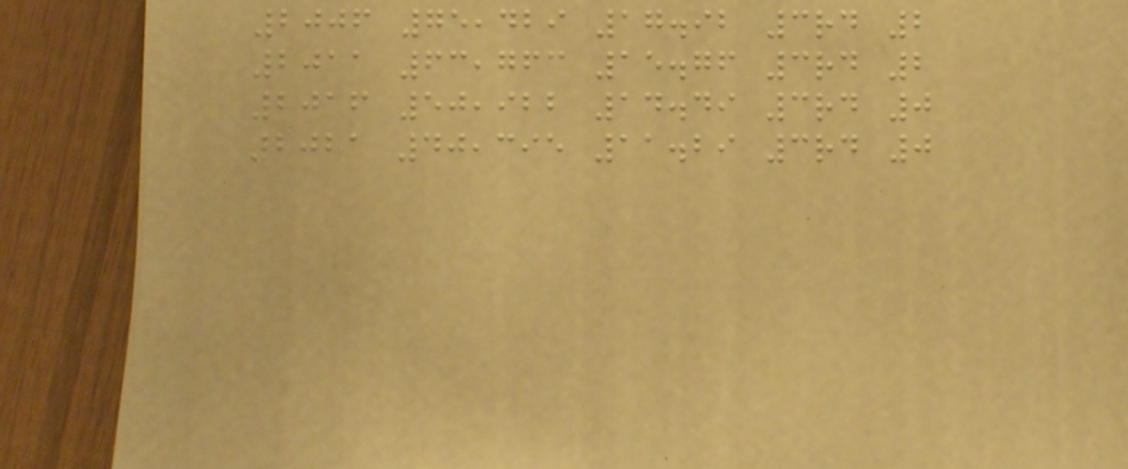2006 75,429 17.92 3rd 2
2011 63,763 15.76 3rd 2
2016 50,922 14.49 3rd 0
2021 40,395 11.29 3rd 0
